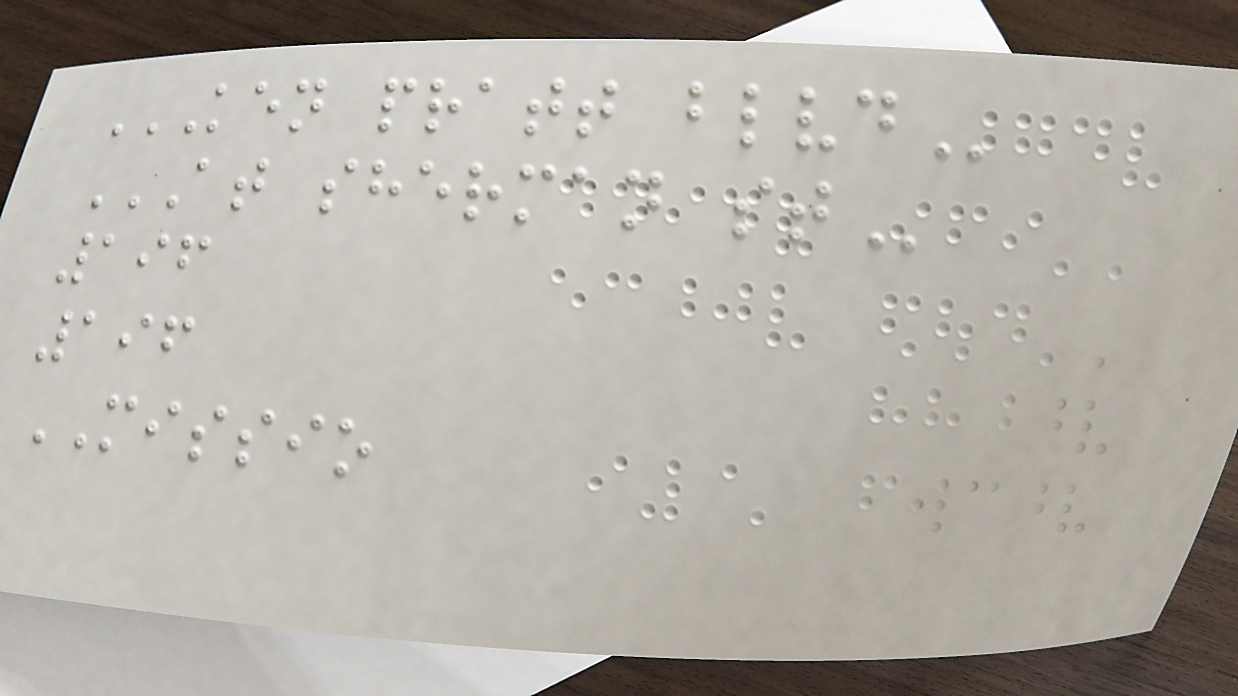KEN PRATT BLVD
AT SHERMAN ST
196
196
MISSIO
